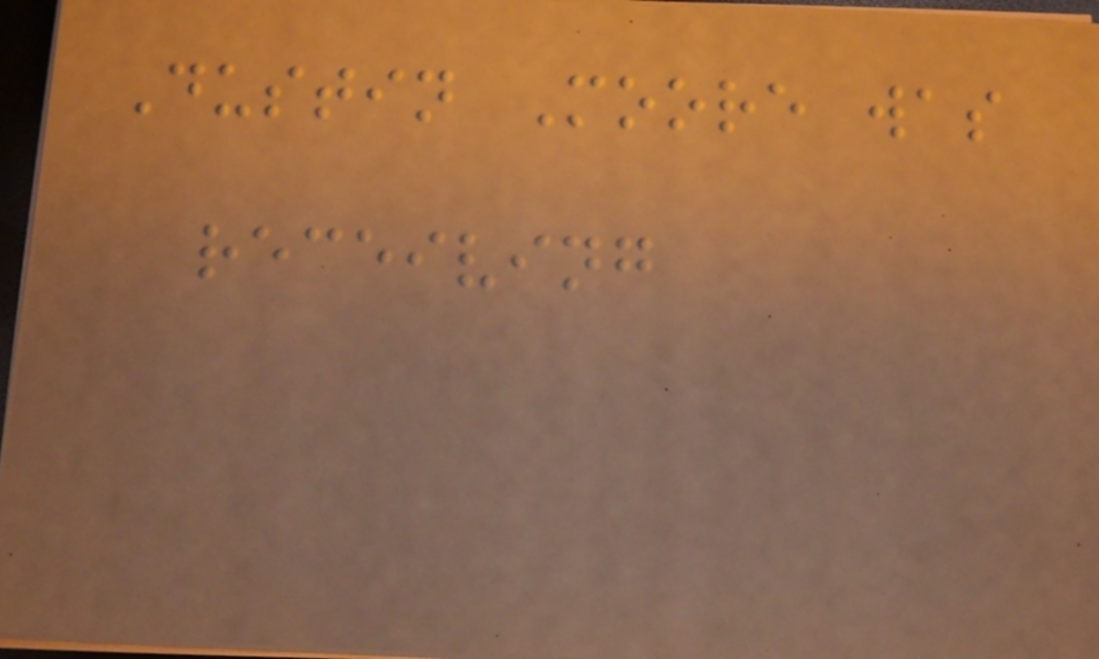Dustin Moore was
receiving
